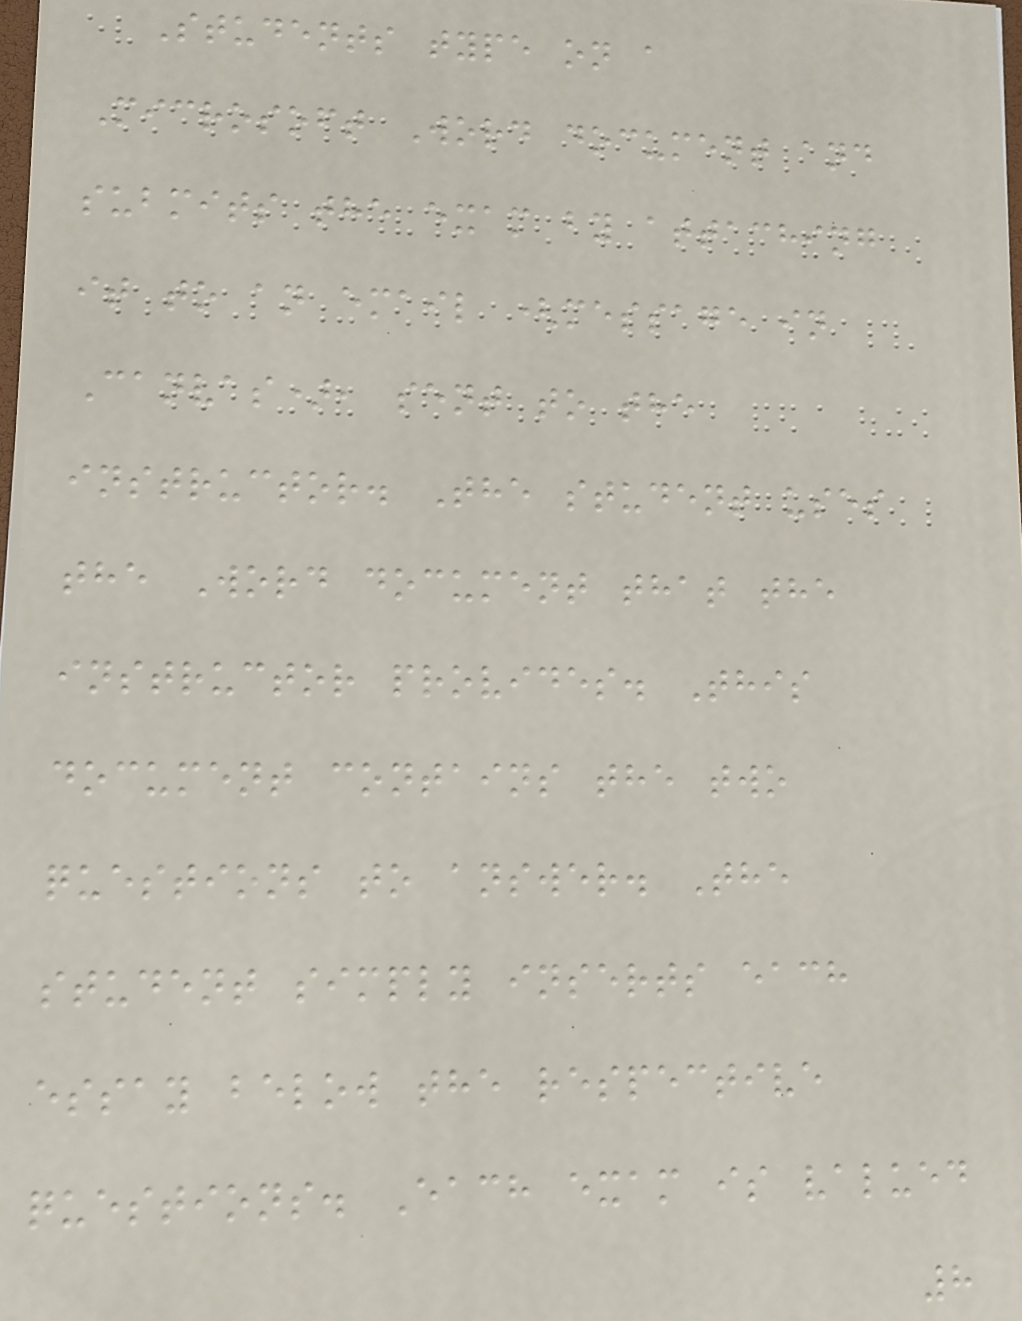Students type on a
Microsoft Word document and
submits the exam by attaching
it to an email (message in
Canvas), sent to the
instructor. The student uses
the Word document that the
instructor provides. This
document contains the two
questions to answer. The
student simply inserts each
essay below the respective
questions. Each exam is valued
8
